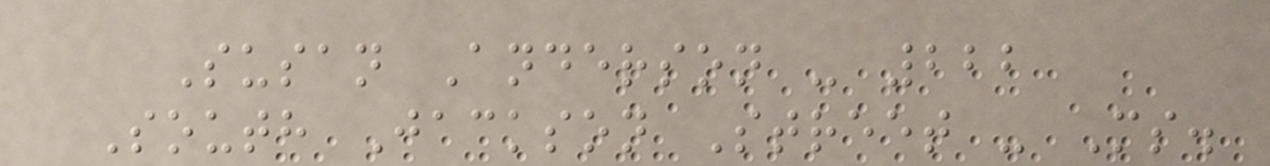Susan Anderson - 222
South Jackson Street - Ms.
